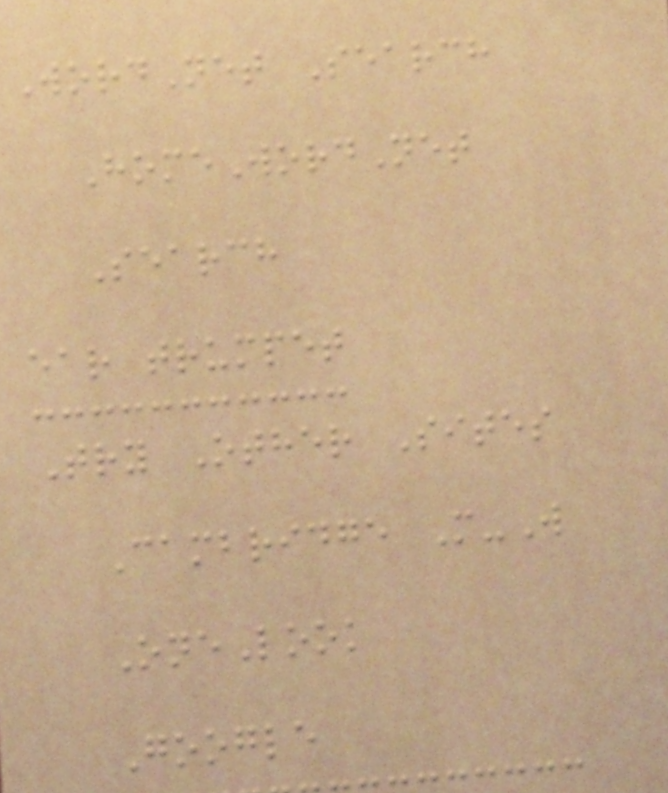WordNet Search
HomeWordNet
Search
ear trumpet
Try Other Sites
Cambridge M-W
OneLook
Google
